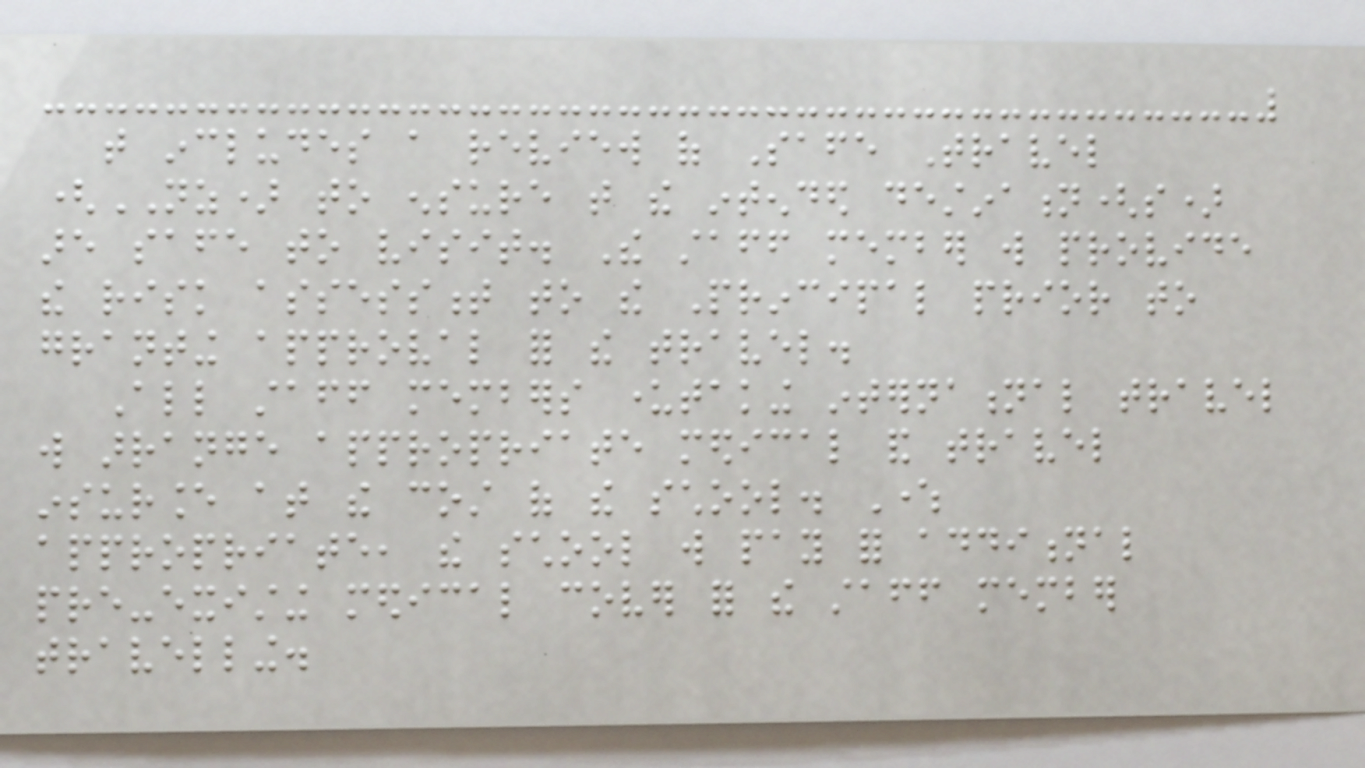that includes a review of Safe Travel
(NZ) to ensure that the intended destination(s)
are safe to visit. The staff member will provide
the risk assessment to the Principal prior to
granting approval for the travel.
All staff members undertaking international travel
will arrange appropriate medical and travel
insurance at the cost of the school. Where
appropriate, the school will pay for additional
pre-existing medical cover for the staff member
travelling.
